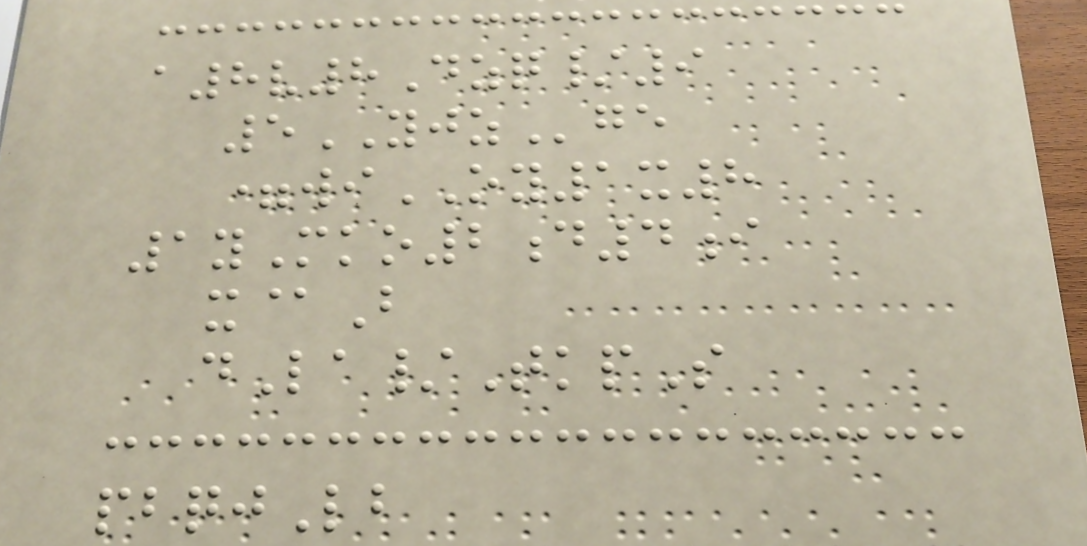a8v8Dzq/9
5YJZge
=wiOY1x8
1yMko2d4i
x@B
dLa/TkpS
pbqjLb
